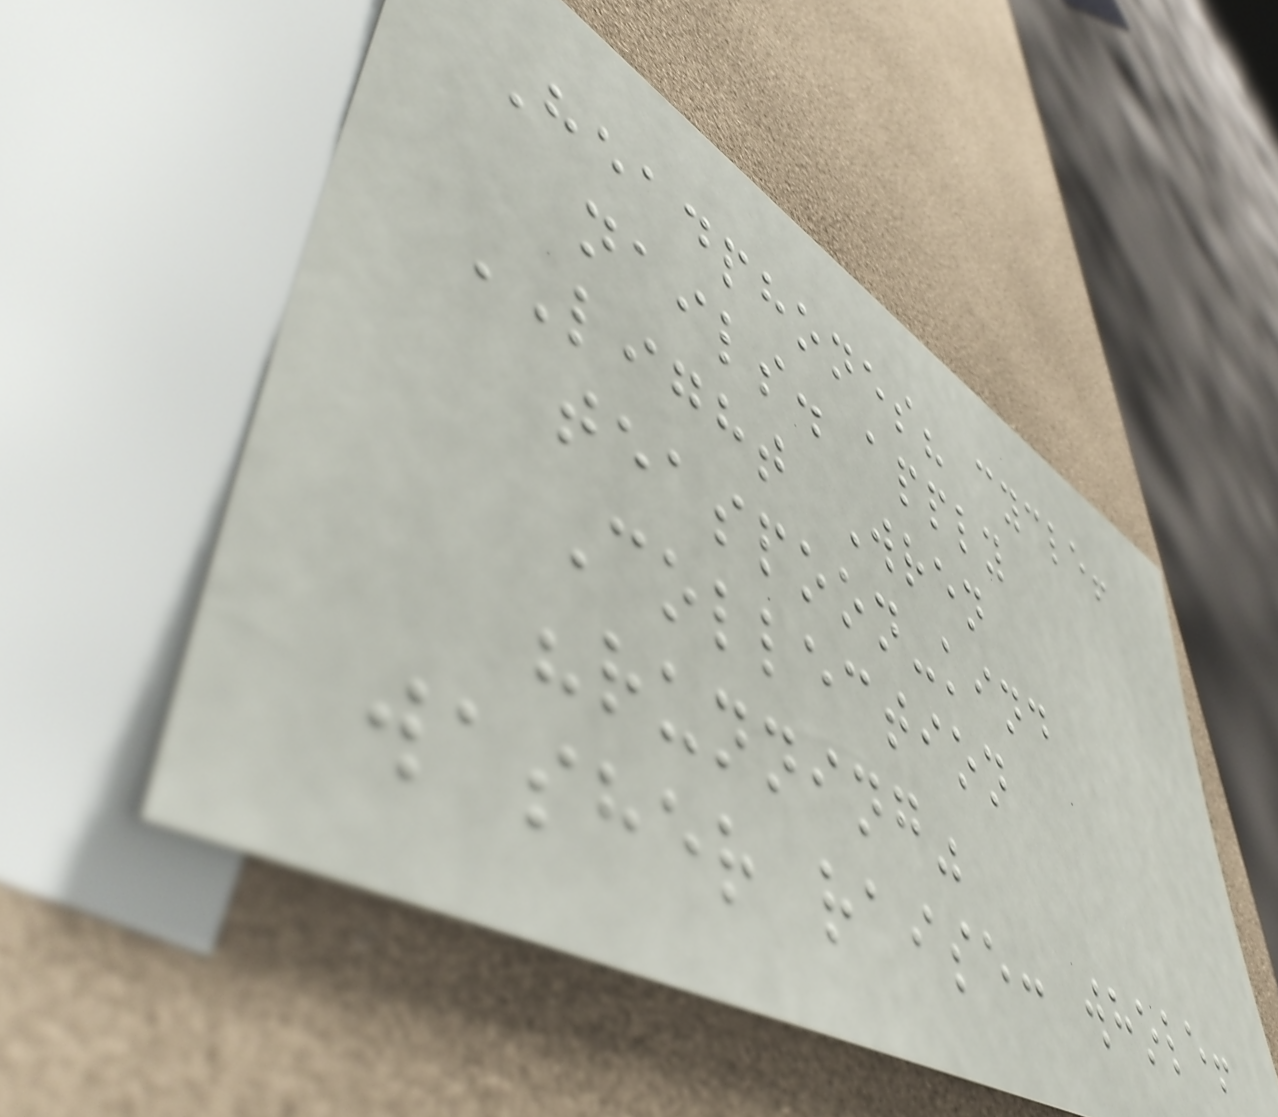Headphones? cycle!
nails. apply
LIGHT Wren
teaspoon-kind
Collection
"running"
washer raise: whole!
